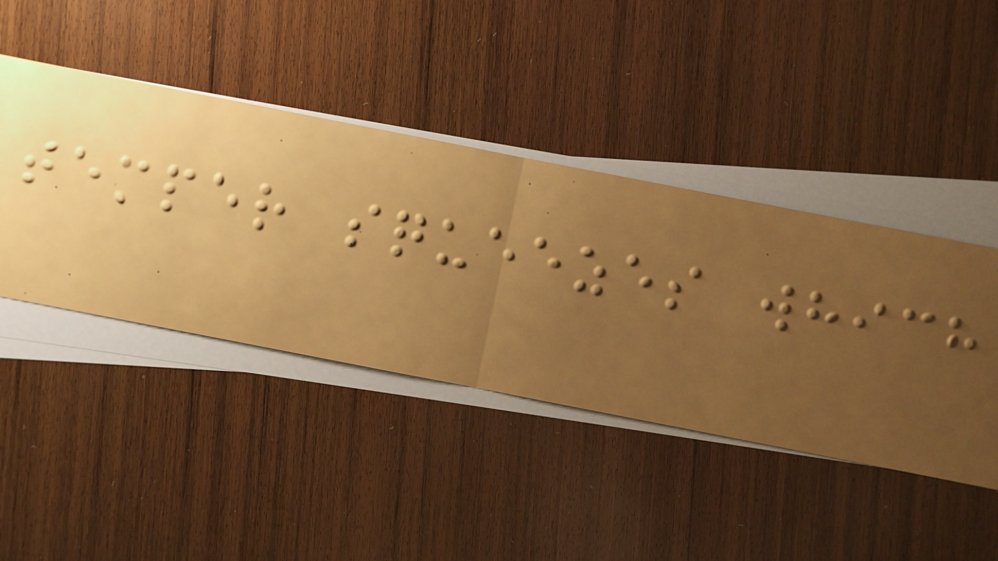temper squeezes which
